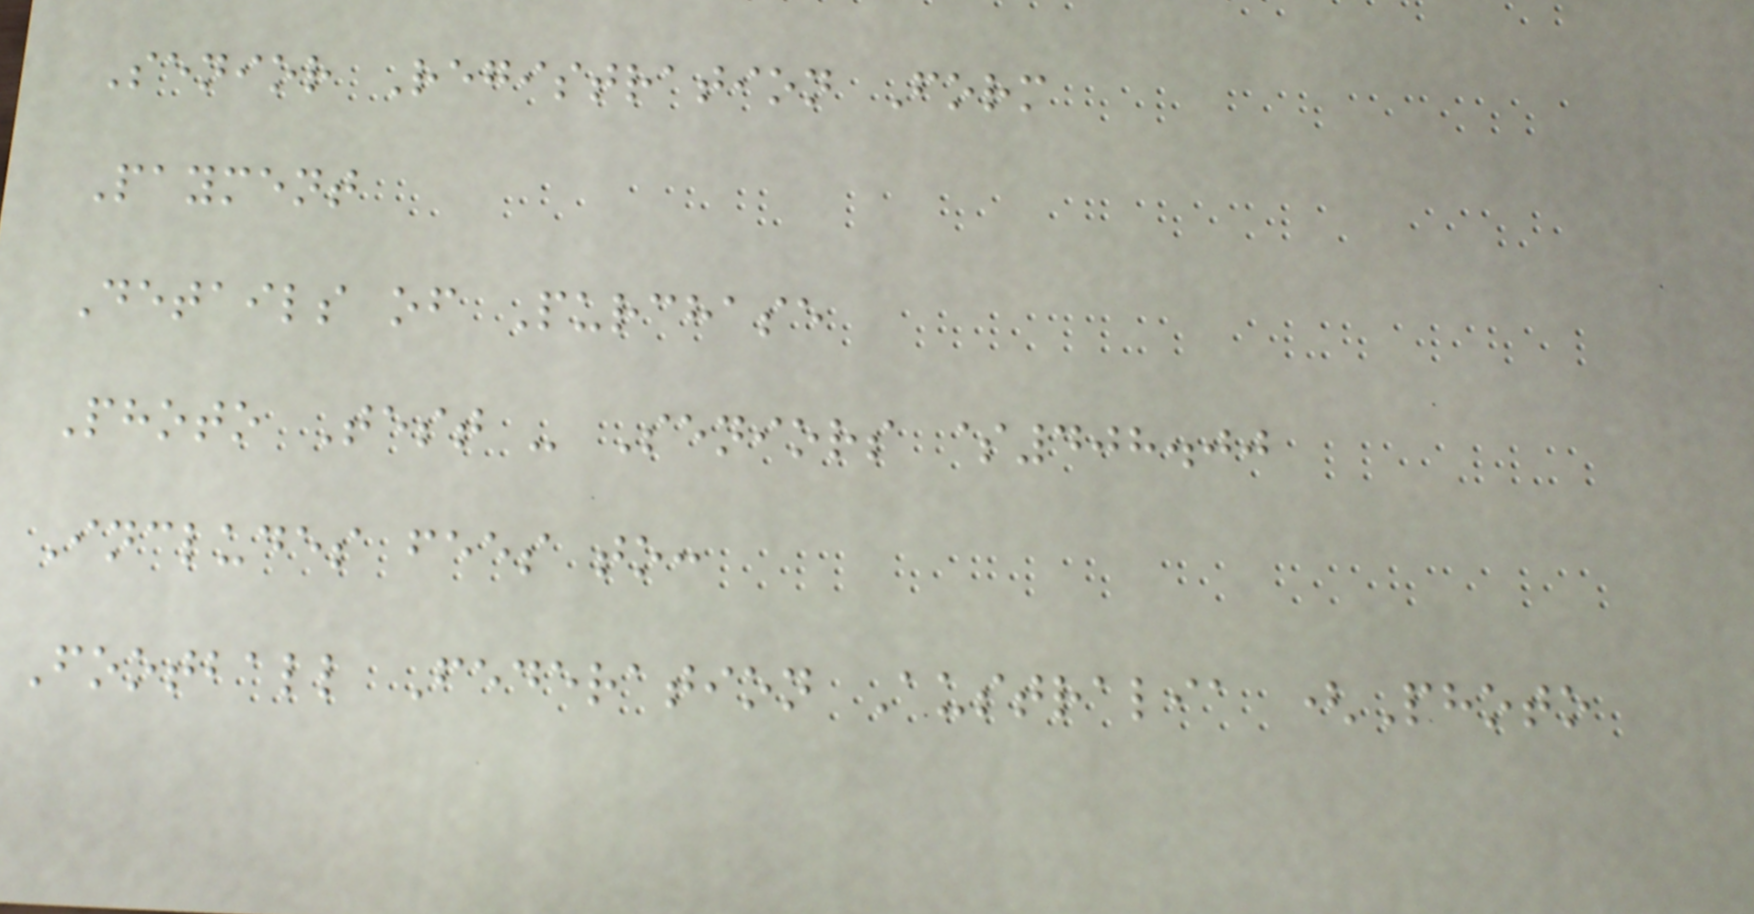Senior Registration Form
Payment
Details of Purchase
Photo Test - Seniors $408.00
Includes fees to:
Football Federation Australia (Photo
